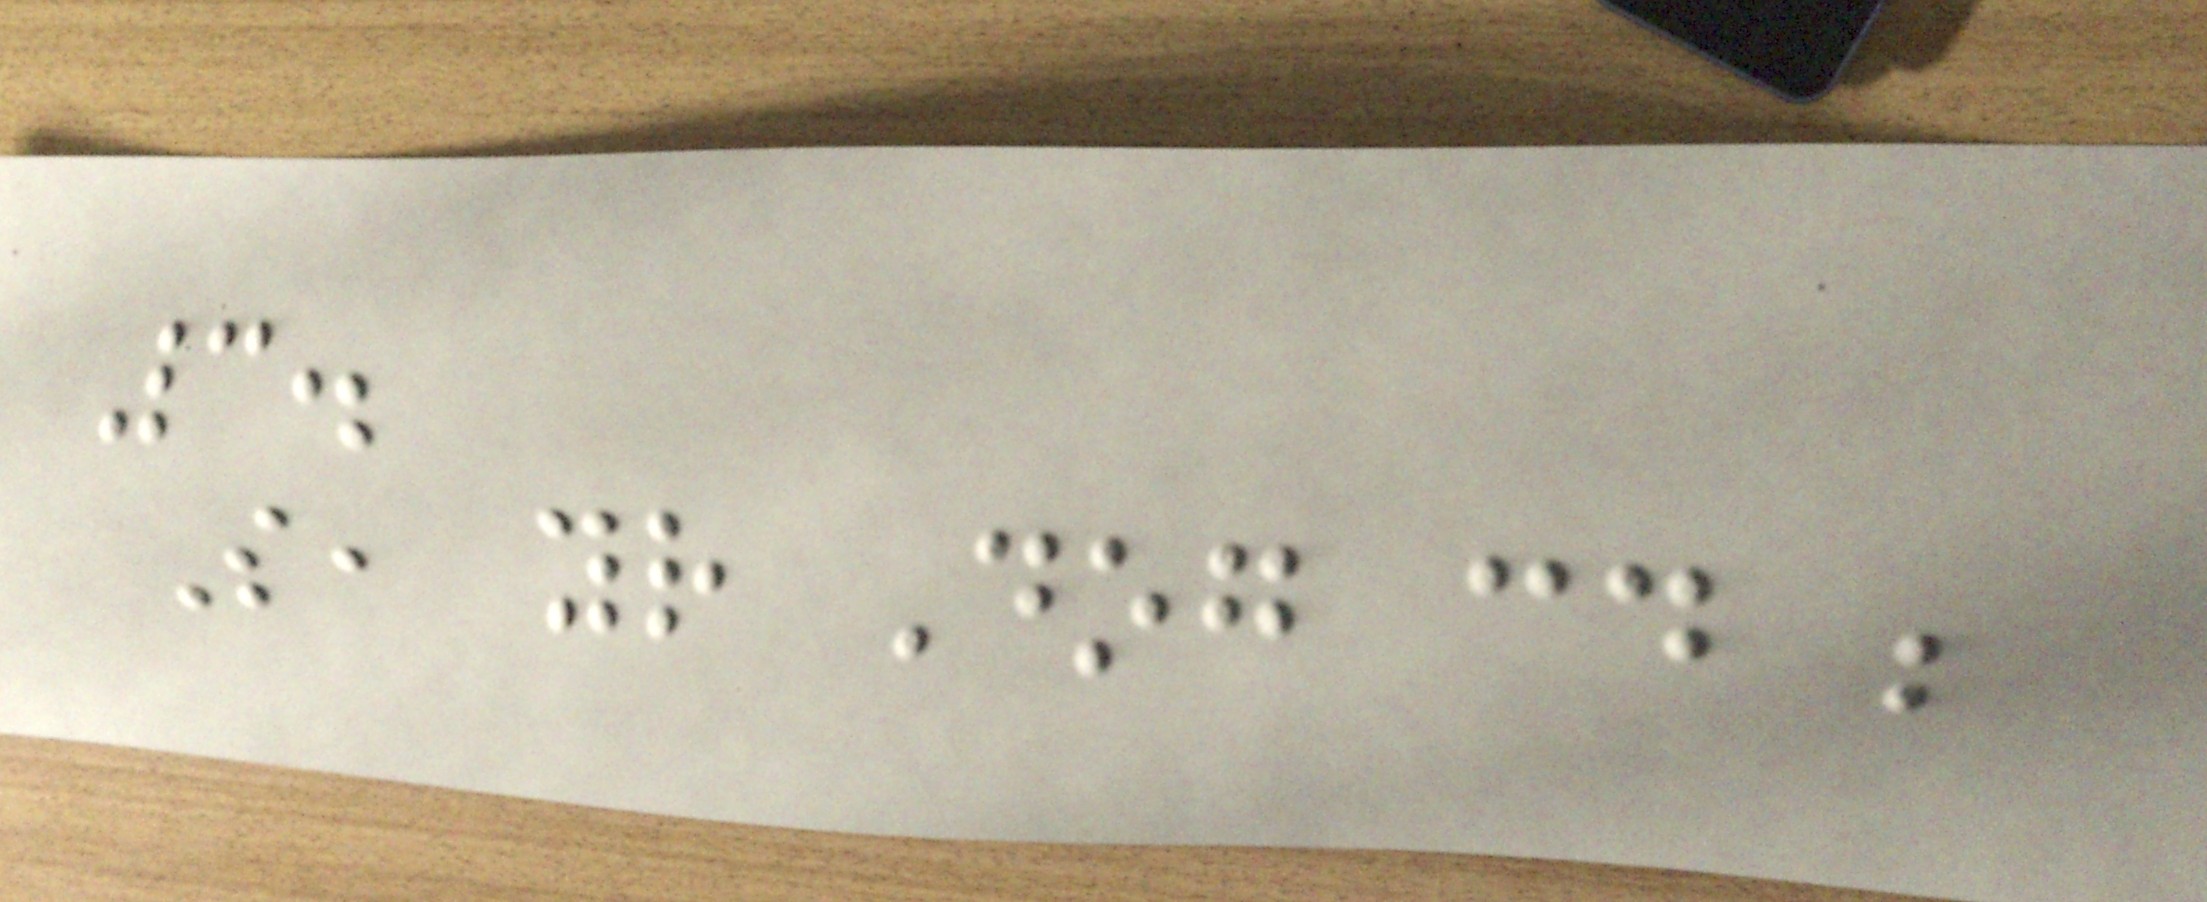3.
So, your Dog could be
